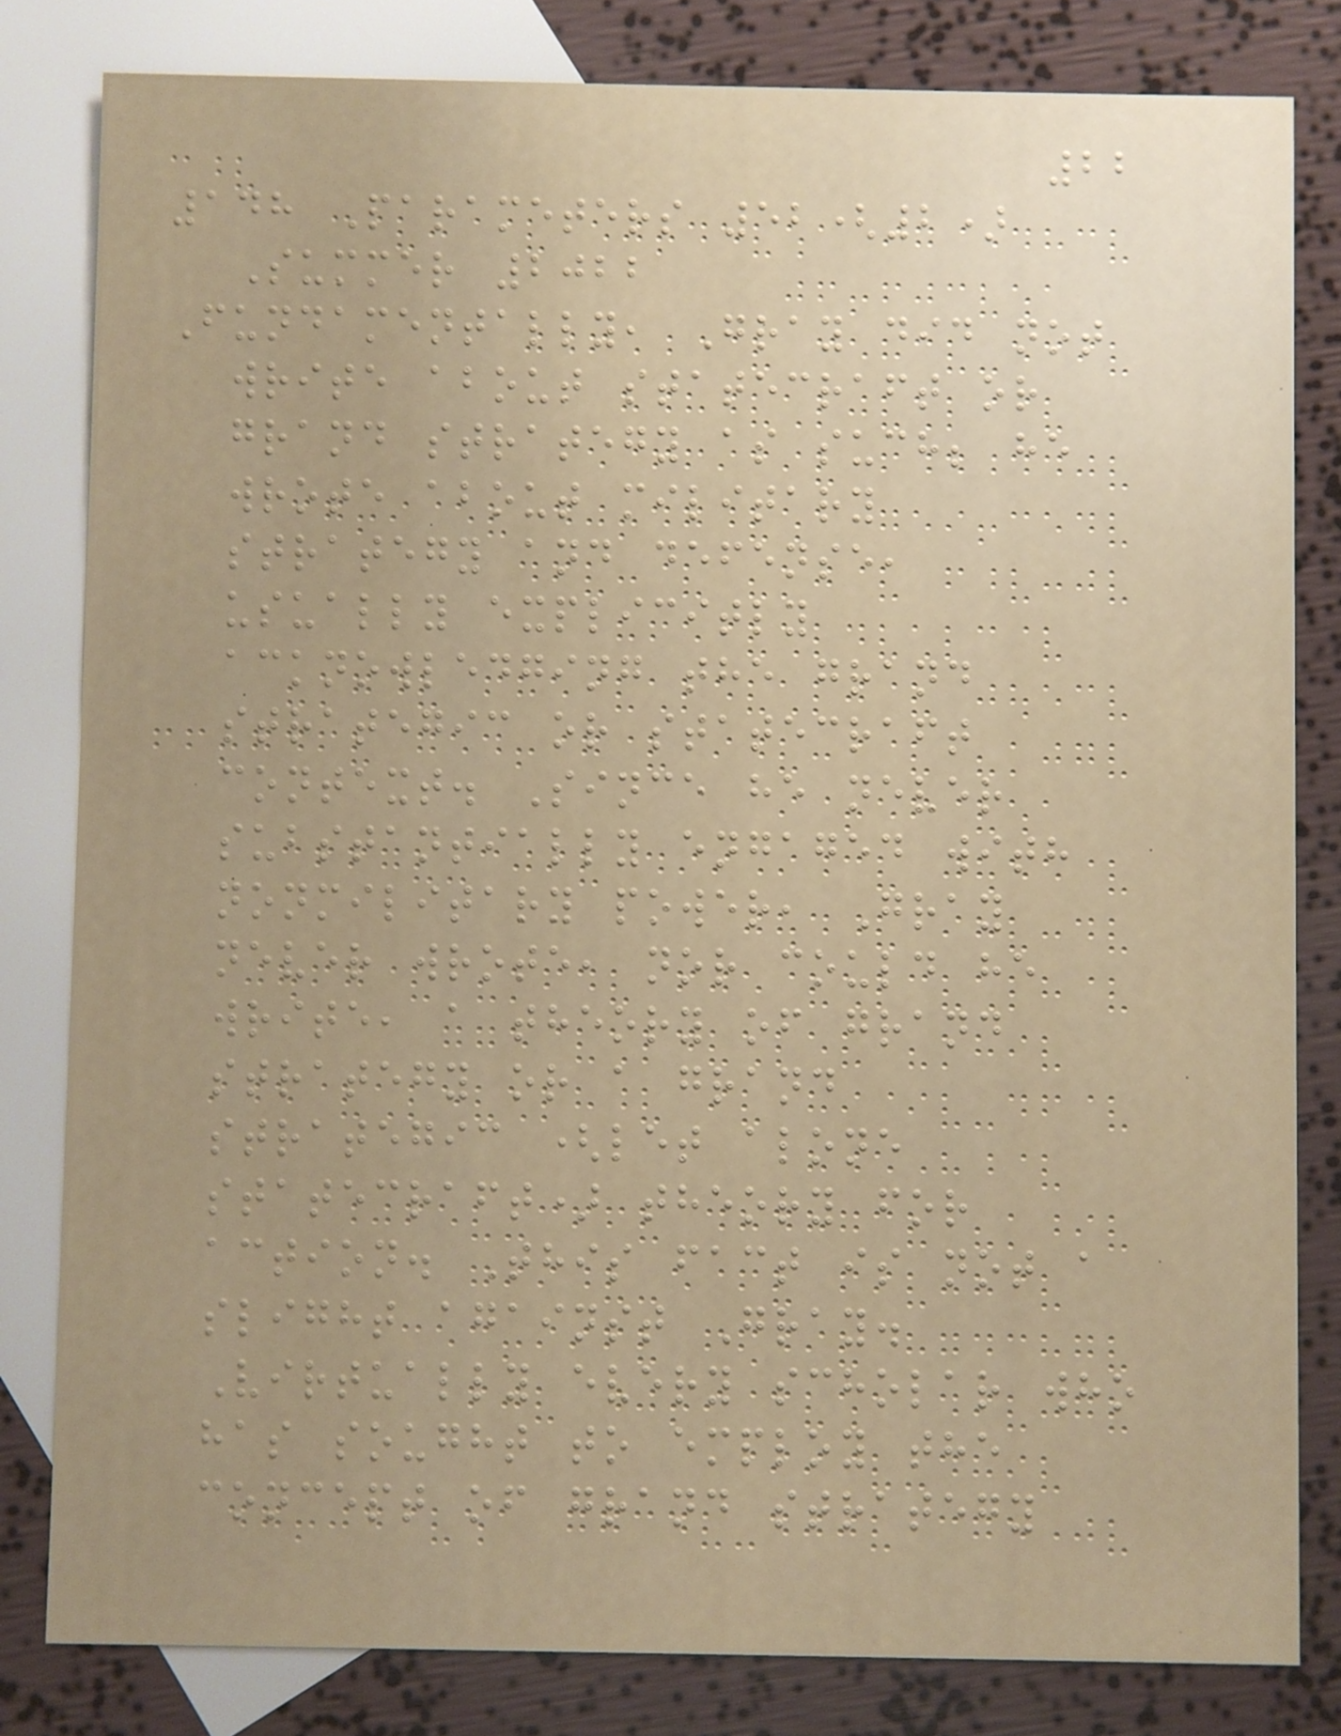22
148 Parameters 52(2)
Summer 2022
Fundamentally, Gray did not
write about statecraft or
grand strategy as such; he
wrote about military
strategy and defense,
usually explicitly
acknowledging the grand
strategic or statecraft
context. Since he never
substantially engaged with
nonmilitary power, Gray
never wrote, nor could he
write, a theory of grand
strategy or a grand
strategic (let alone
statecraft) theory for
action. This fact is not a
slight against Gray.
Virtually every scholar who
has sought to employ the
concept of grand strategy
